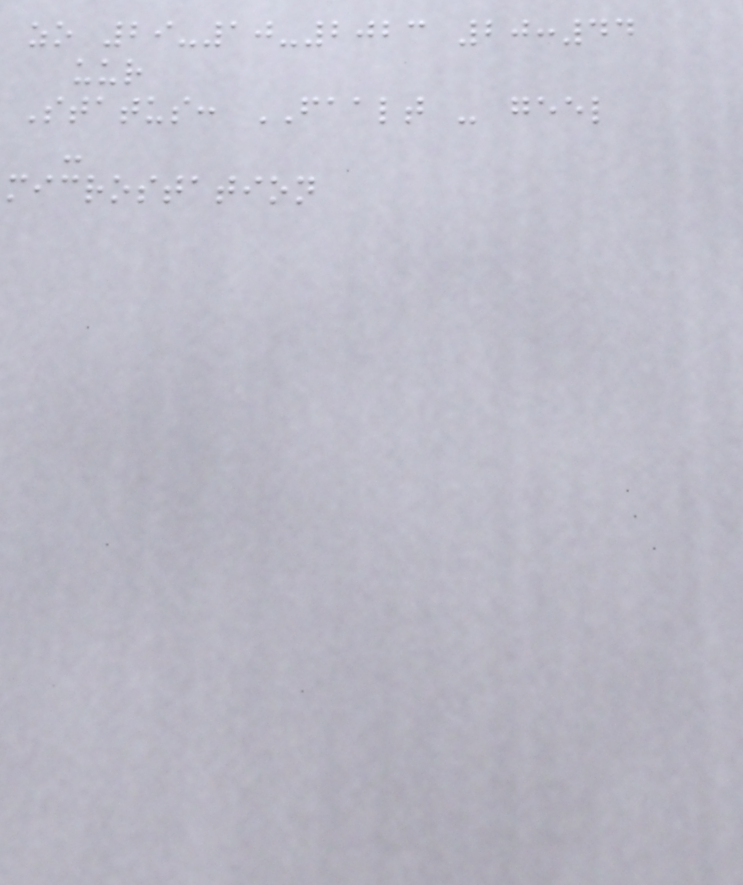zo 29-10-2023 20:44
uur
Status: FAALT - geel
-
microstation
